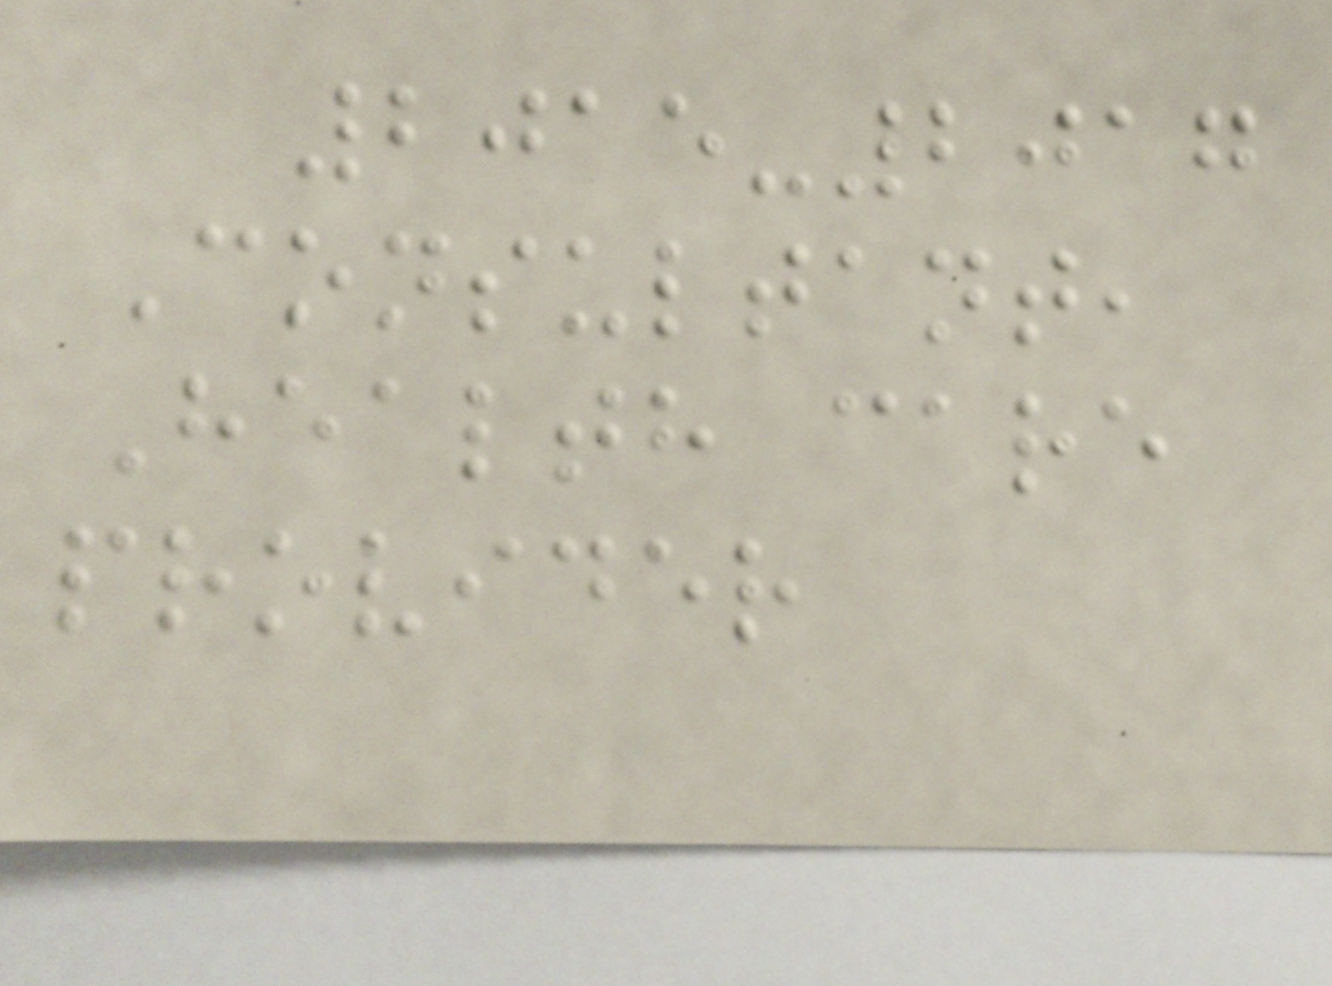2015-2017
Consultant,
Health care
provider
